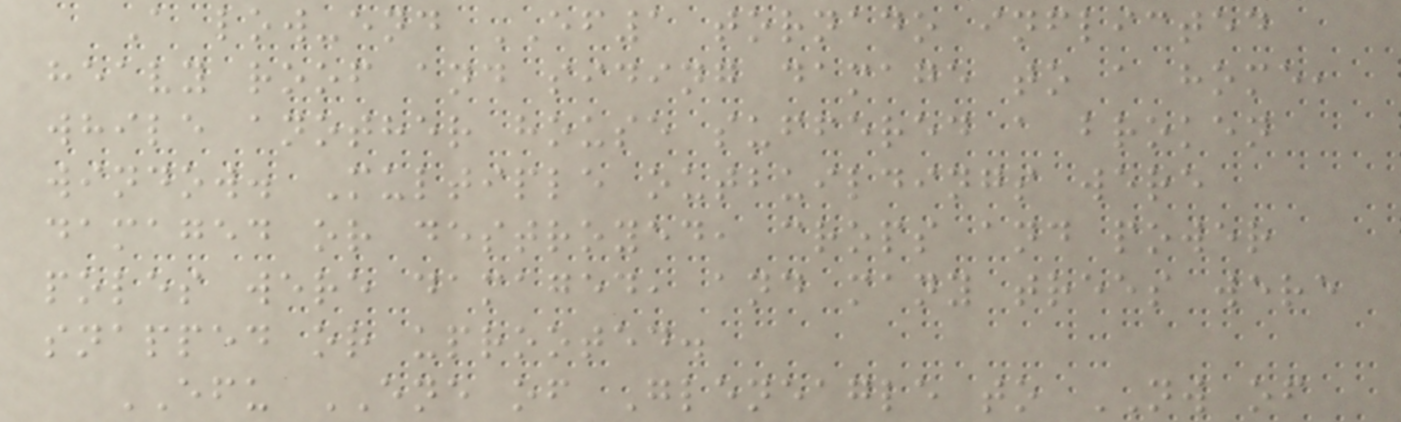A low-end EF1 tornado inflicted
heavy roof and siding damage to a home,
while another house suffered a broken
window. Multiple outbuildings were
damaged or destroyed, crops and power
poles were damaged, and many trees were
snapped or uprooted.
EFU ENE of Gleneagle to NW of
